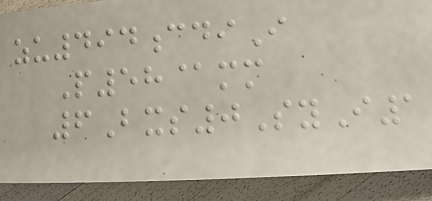zu494cdiI
P58@mm
6Bxs0SyI1
